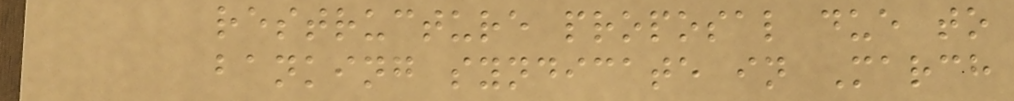restructure proposal due to
banking syndicate in March
